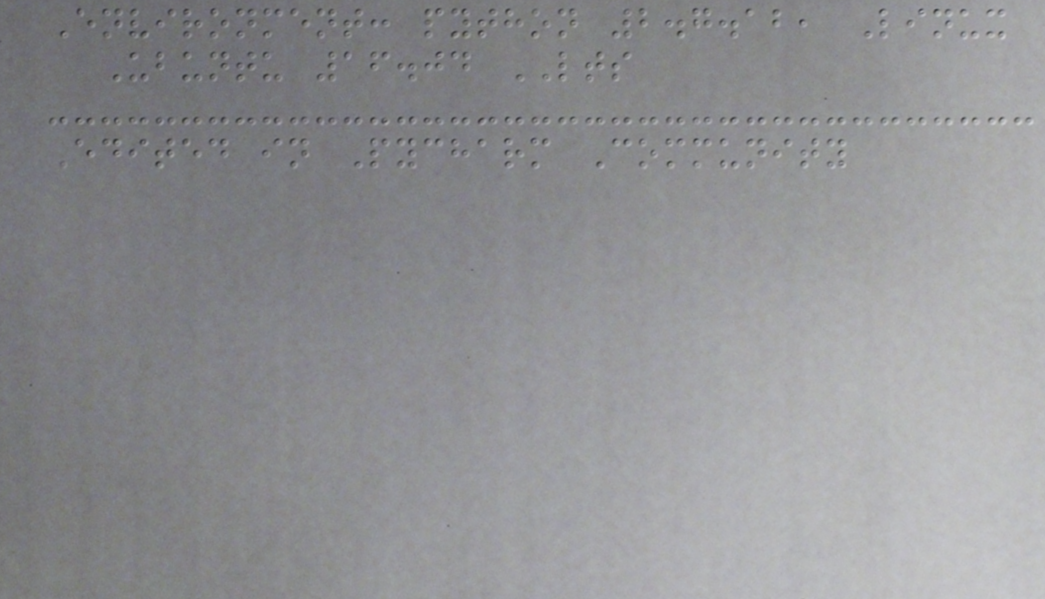Environment: python 2.7.12, Linux
Ubuntu 16.04 LTS
Edited in Pycharm Community
